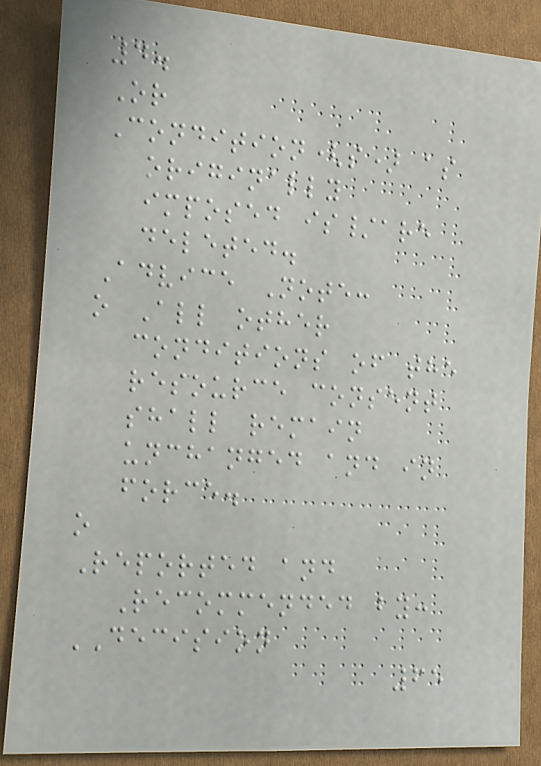4.
Or
Condition(s) as
originally
imposed is/are
deleted.
Advice Note:
o All other
conditions of the
resource consent
shall remain
unchanged and in
force.
o
Reported and
Recommended by:
DECISION
65
